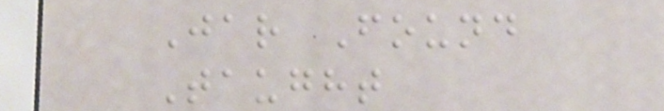Jar Found
Taught
